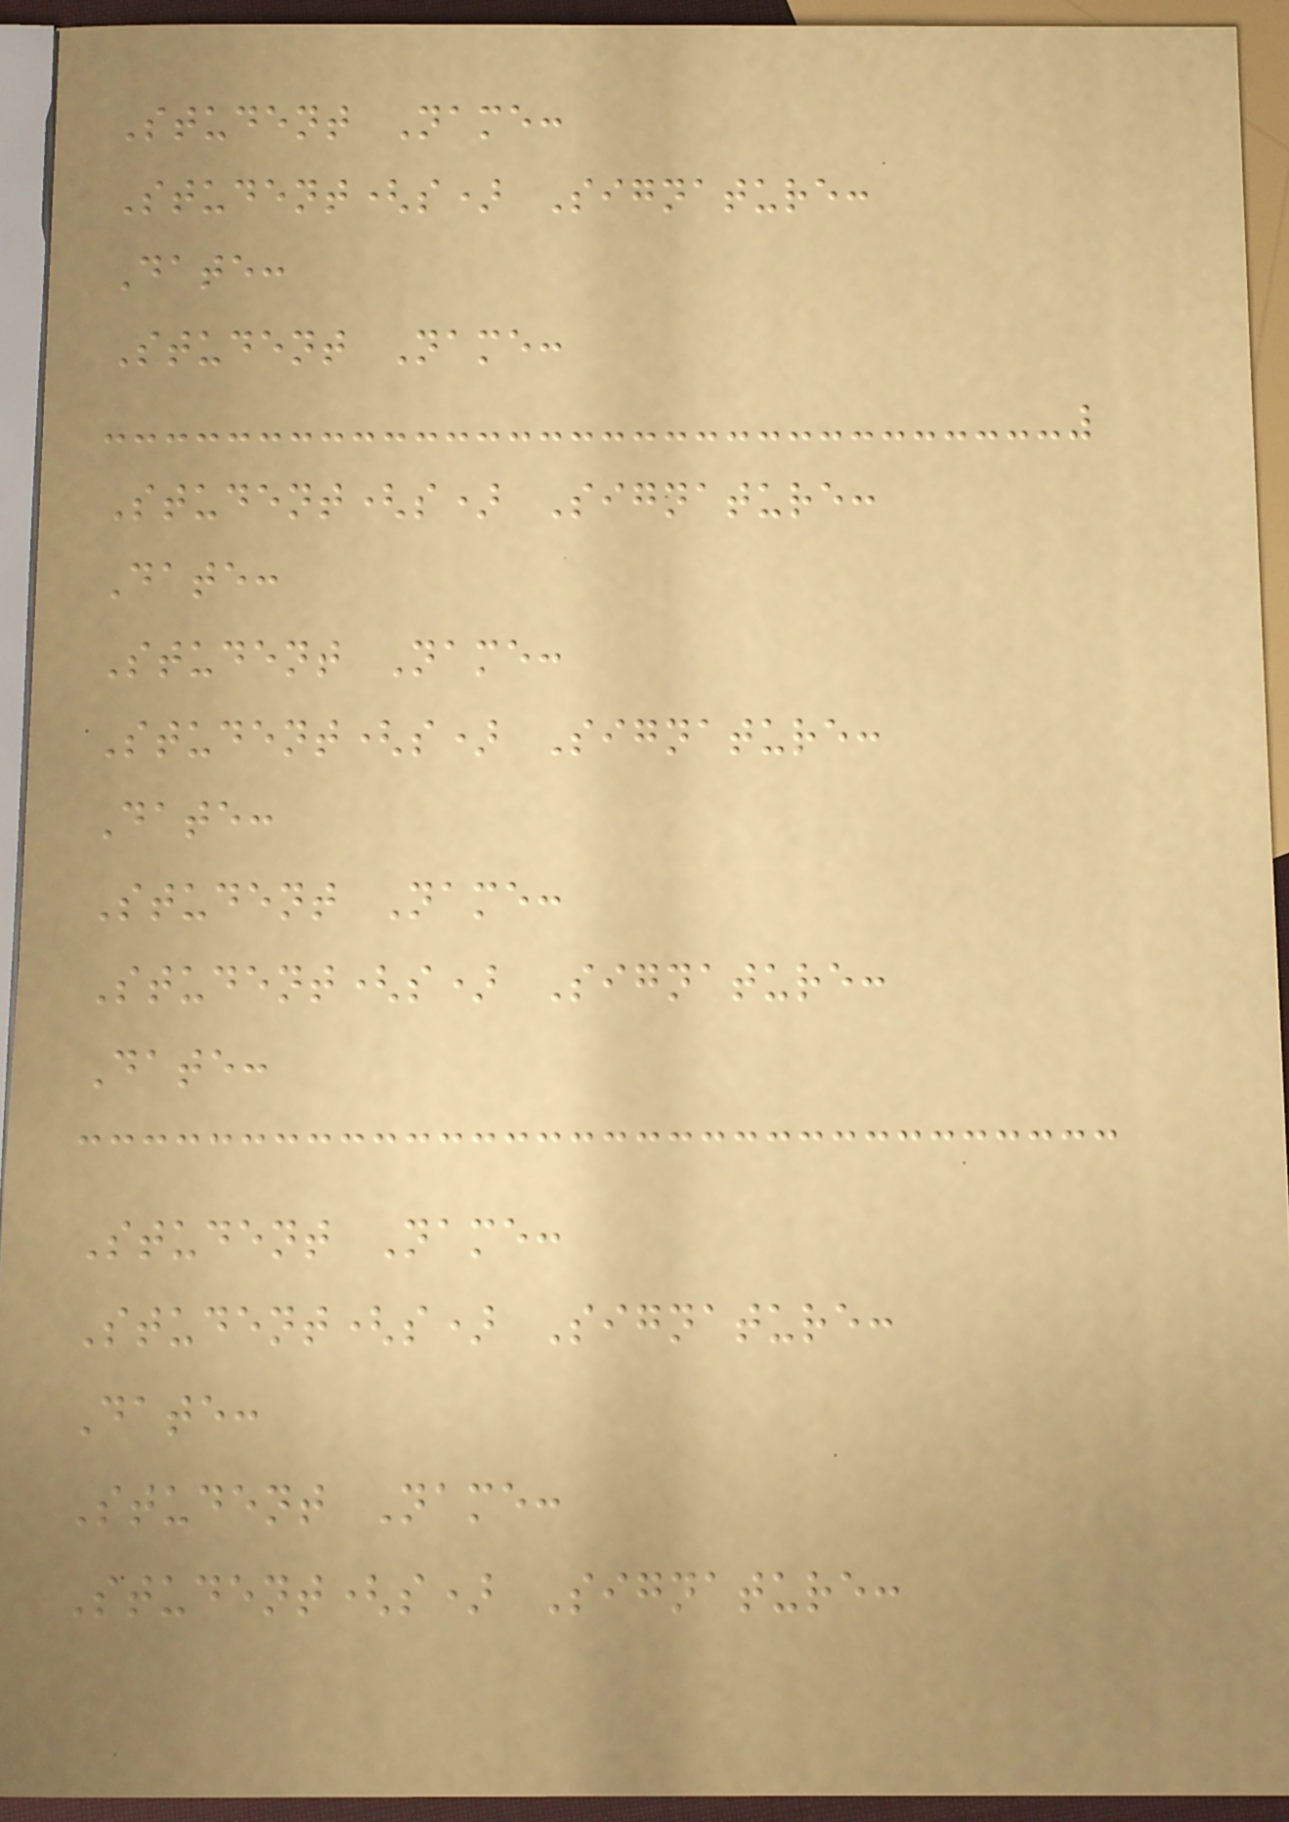Student Name:
Student(s) Signature:
Date:
Student Name:
Student(s) Signature:
Date:
Student Name:
Student(s) Signature:
Date:
Student Name:
Student(s) Signature:
Date:
Student Name:
Student(s) Signature:
Date:
Student Name:
Student(s) Signature:
